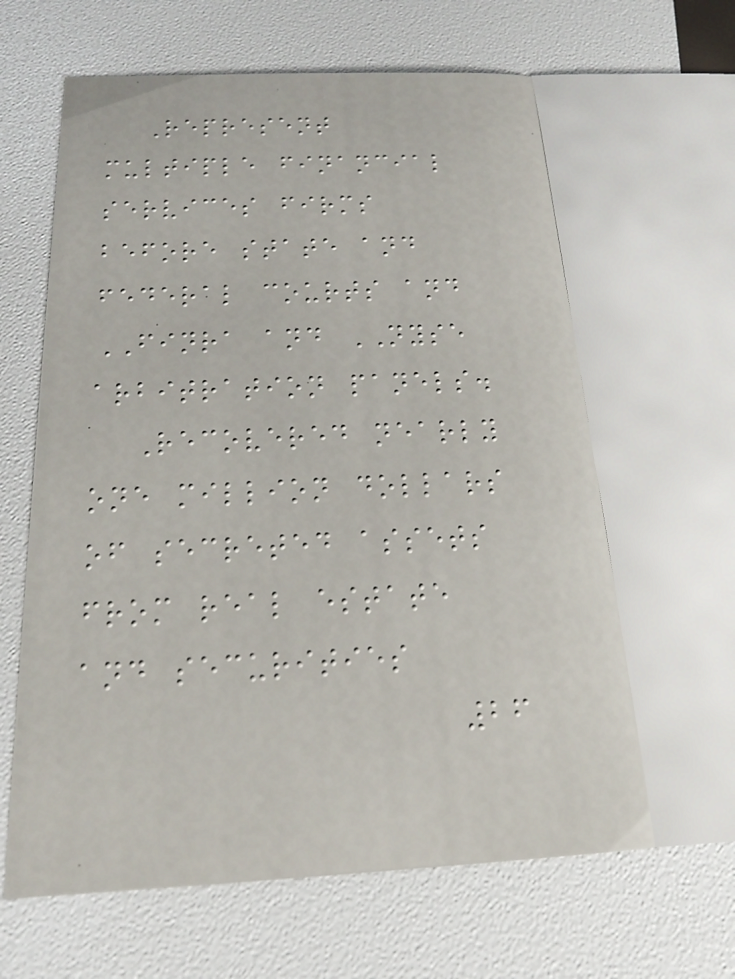Represent
multiple financial
services firms
before state and
federal courts and
FINRA and NYSE
arbitration panels.
Recovered nearly
one million dollars
of secreted assets
from real estate
and securities
26
